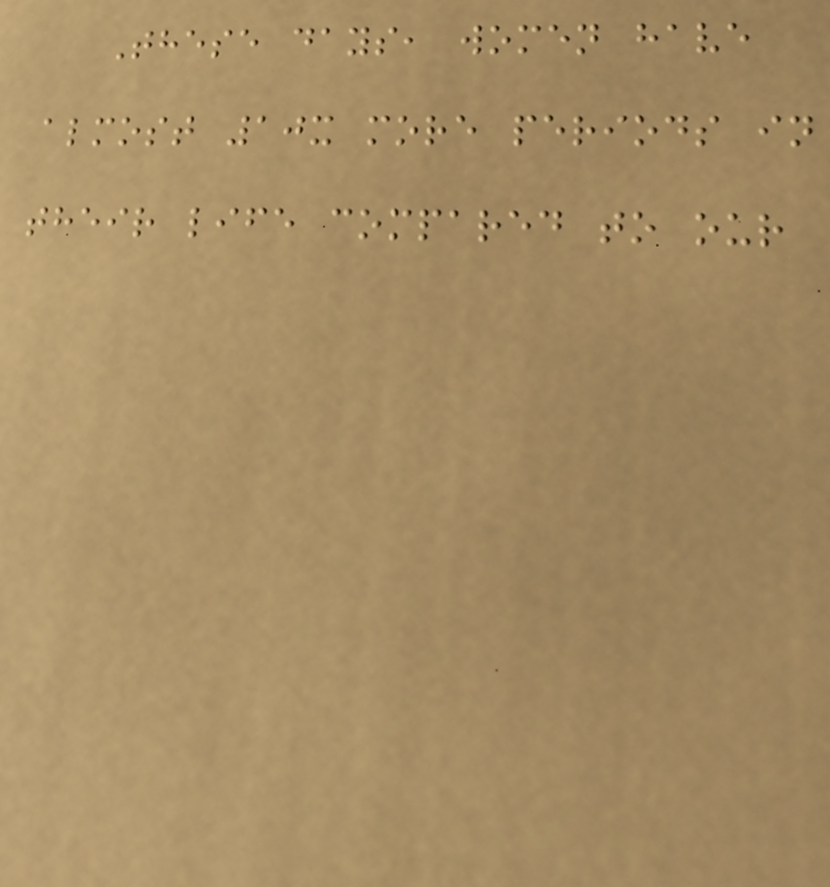These days, women have
almost 10x more periods in
their life compared to our
